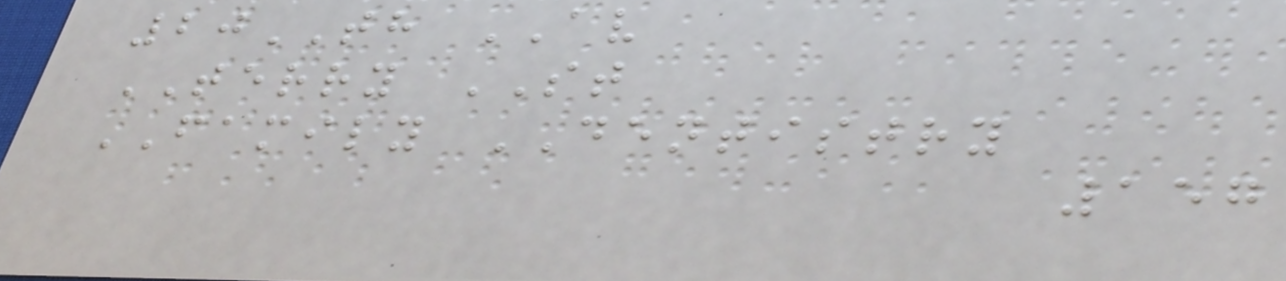20TH AV
TERRY ST
FAMILY DENTISTRY
157
